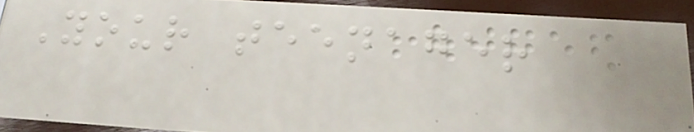Your teenager
